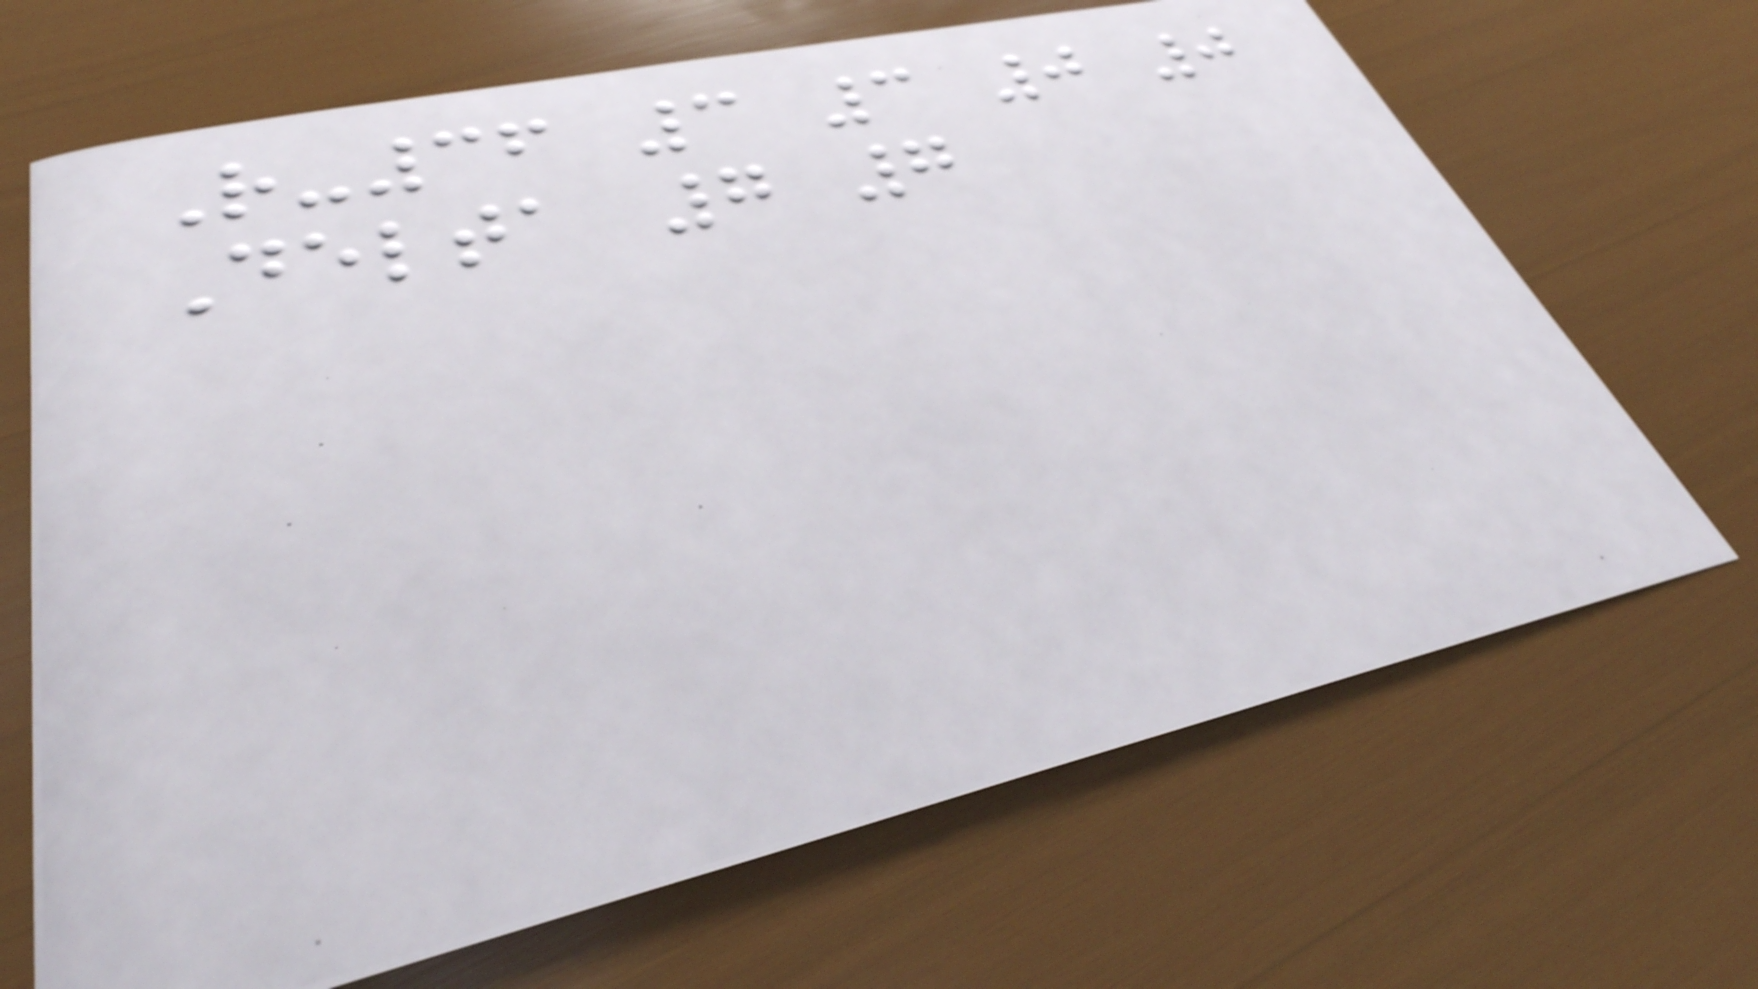R-36 3 3 0 0
Delta 7 7
